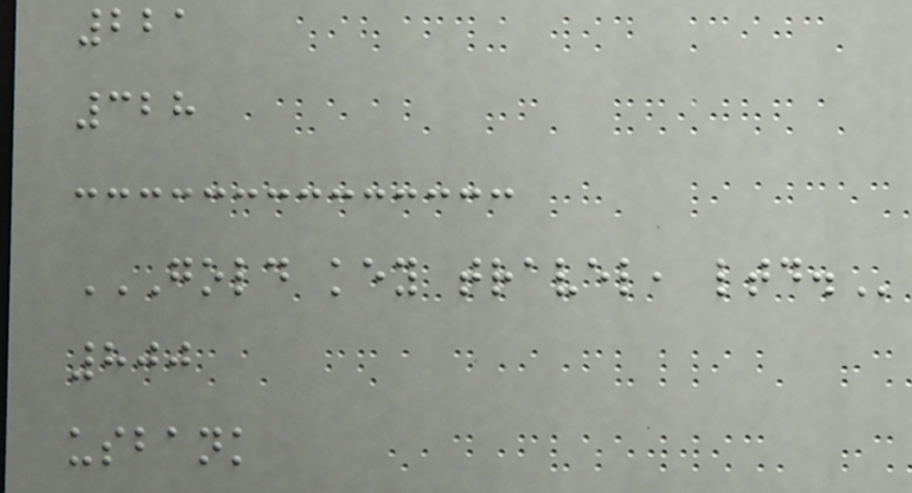221
328
GOLD KEY TRAVEL, LTD.
800
usbank
